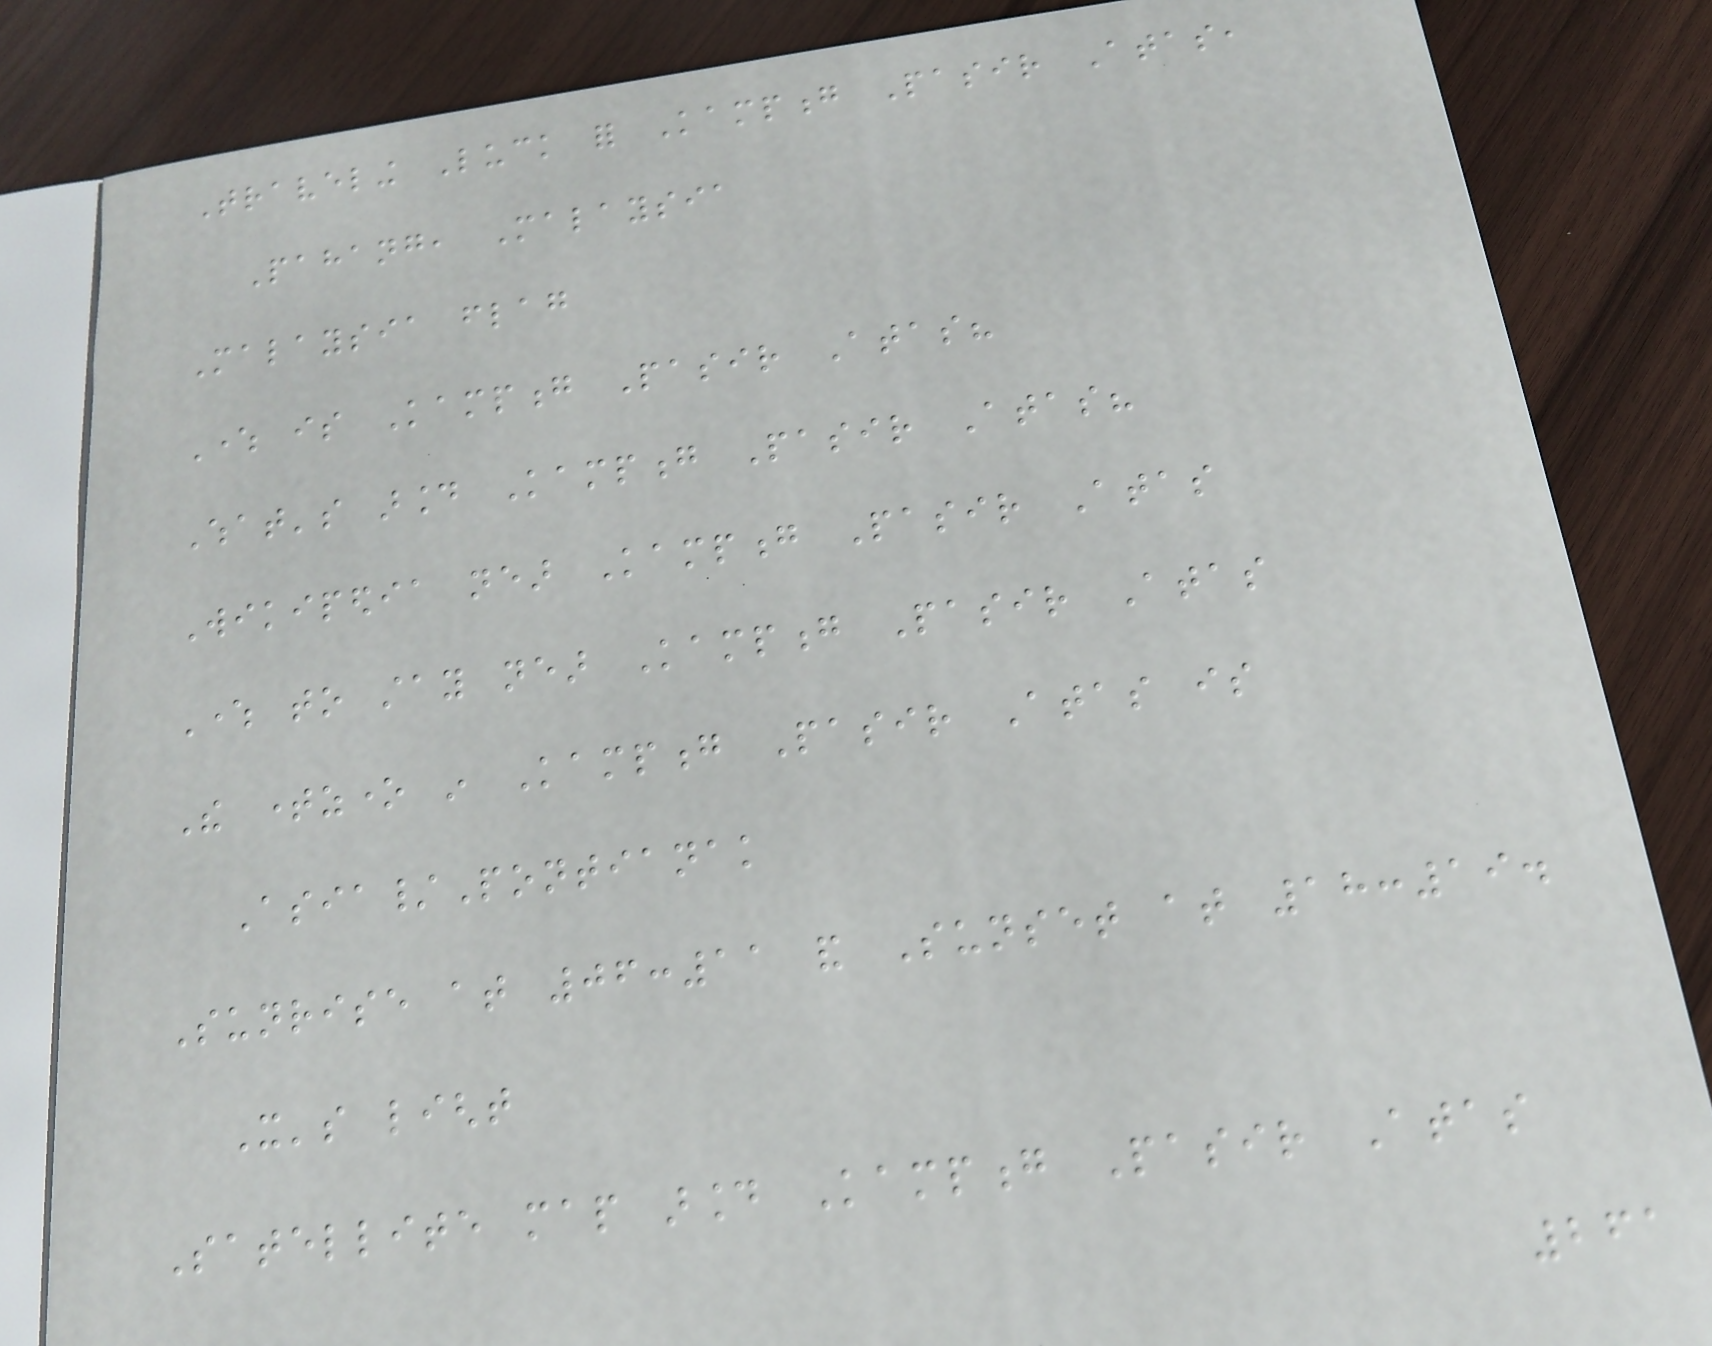Traveling Luck for Kampong Pasir Atas,
Pahang, Malaysia
Malaysia flag
Where is Kampong Pasir Atas?
What's around Kampong Pasir Atas?
Wikipedia near Kampong Pasir Atas
Where to stay near Kampong Pasir Atas
The timezone in Kampong Pasir Atas is
Asia/Pontianak
Sunrise at 06:11 and Sunset at 18:19.
It's light
Satellite map around Kampong Pasir Atas
261
